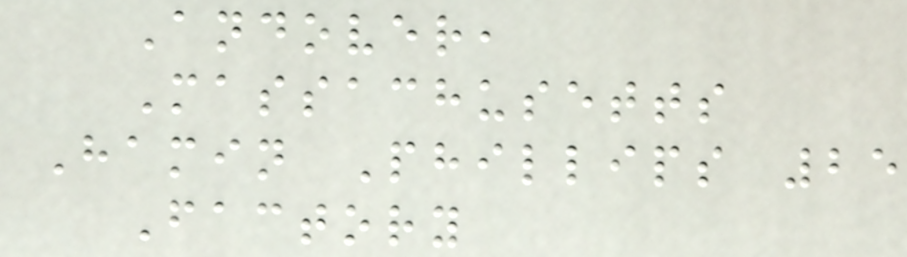Andover,
Massachusetts
Hamin Phillips 25
Factory
